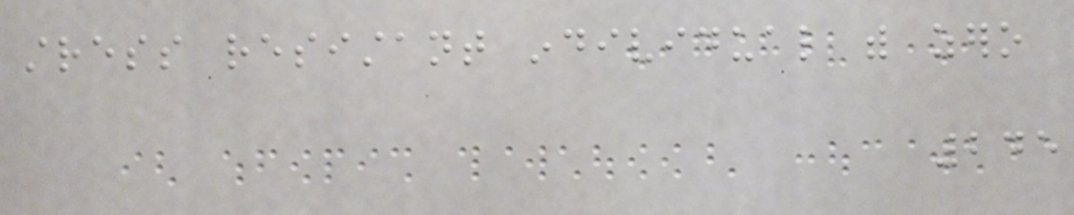stress resistant individual with zero
245
